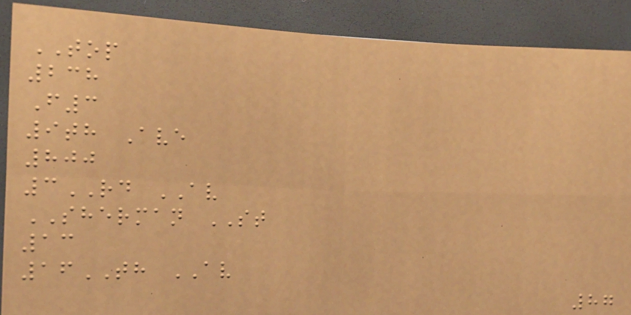TOP
238
F3
9th Ave
800
3RD AV
SHERMAN ST
13
16TH AV
87
